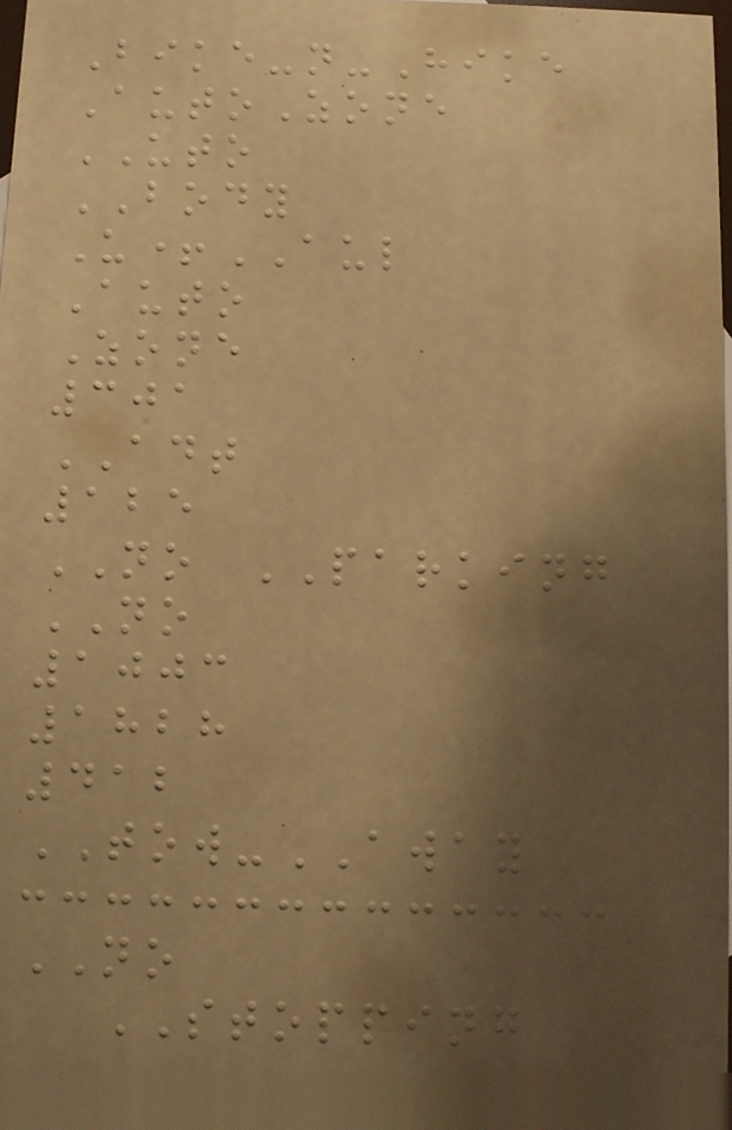Bike-n-Hike
AutoZone
UTO
BODY
U+AUL
Auto
Zone
301
ADT
125
NO PARKING
NO
1003
1828
412
TOW-AWAY
NO
STOPPING
